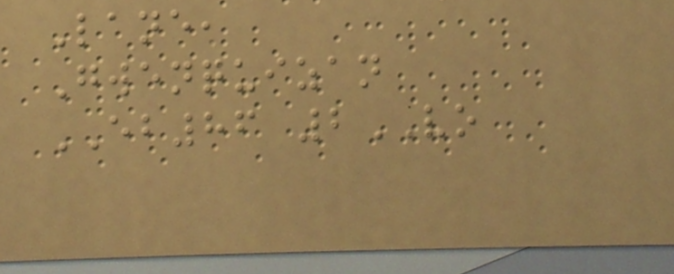Lane,
Gwenquizan
EB86 2VO
